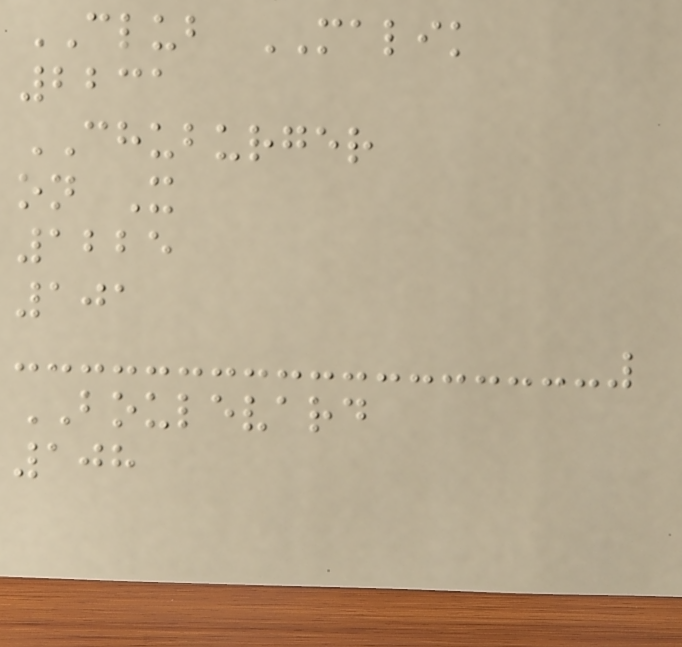CLUB MALIK
2231
CHUBURGER
on X
1225
101
BOULEVARD
108
